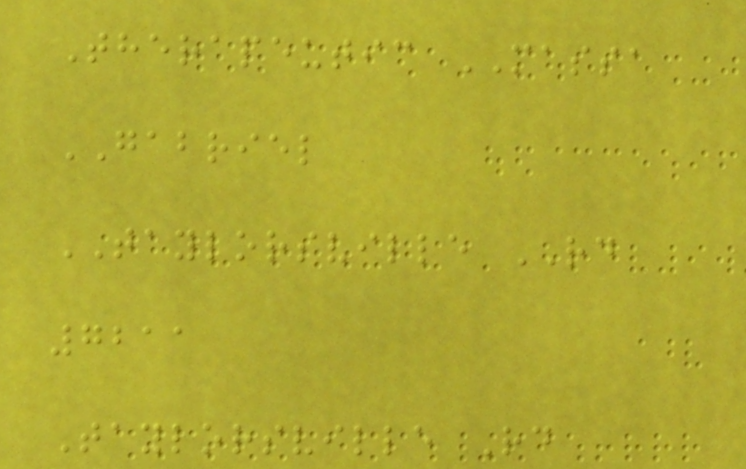Therapeutic MASSA
GABRIEL
TAYLORSVILLE RD
7211
Taylorsville Rd
